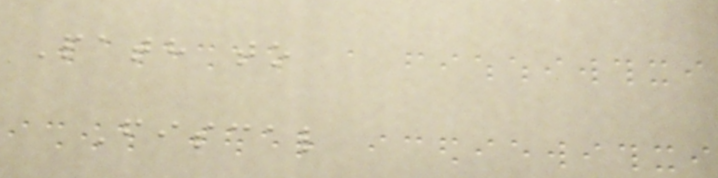Path to
Fiscal
